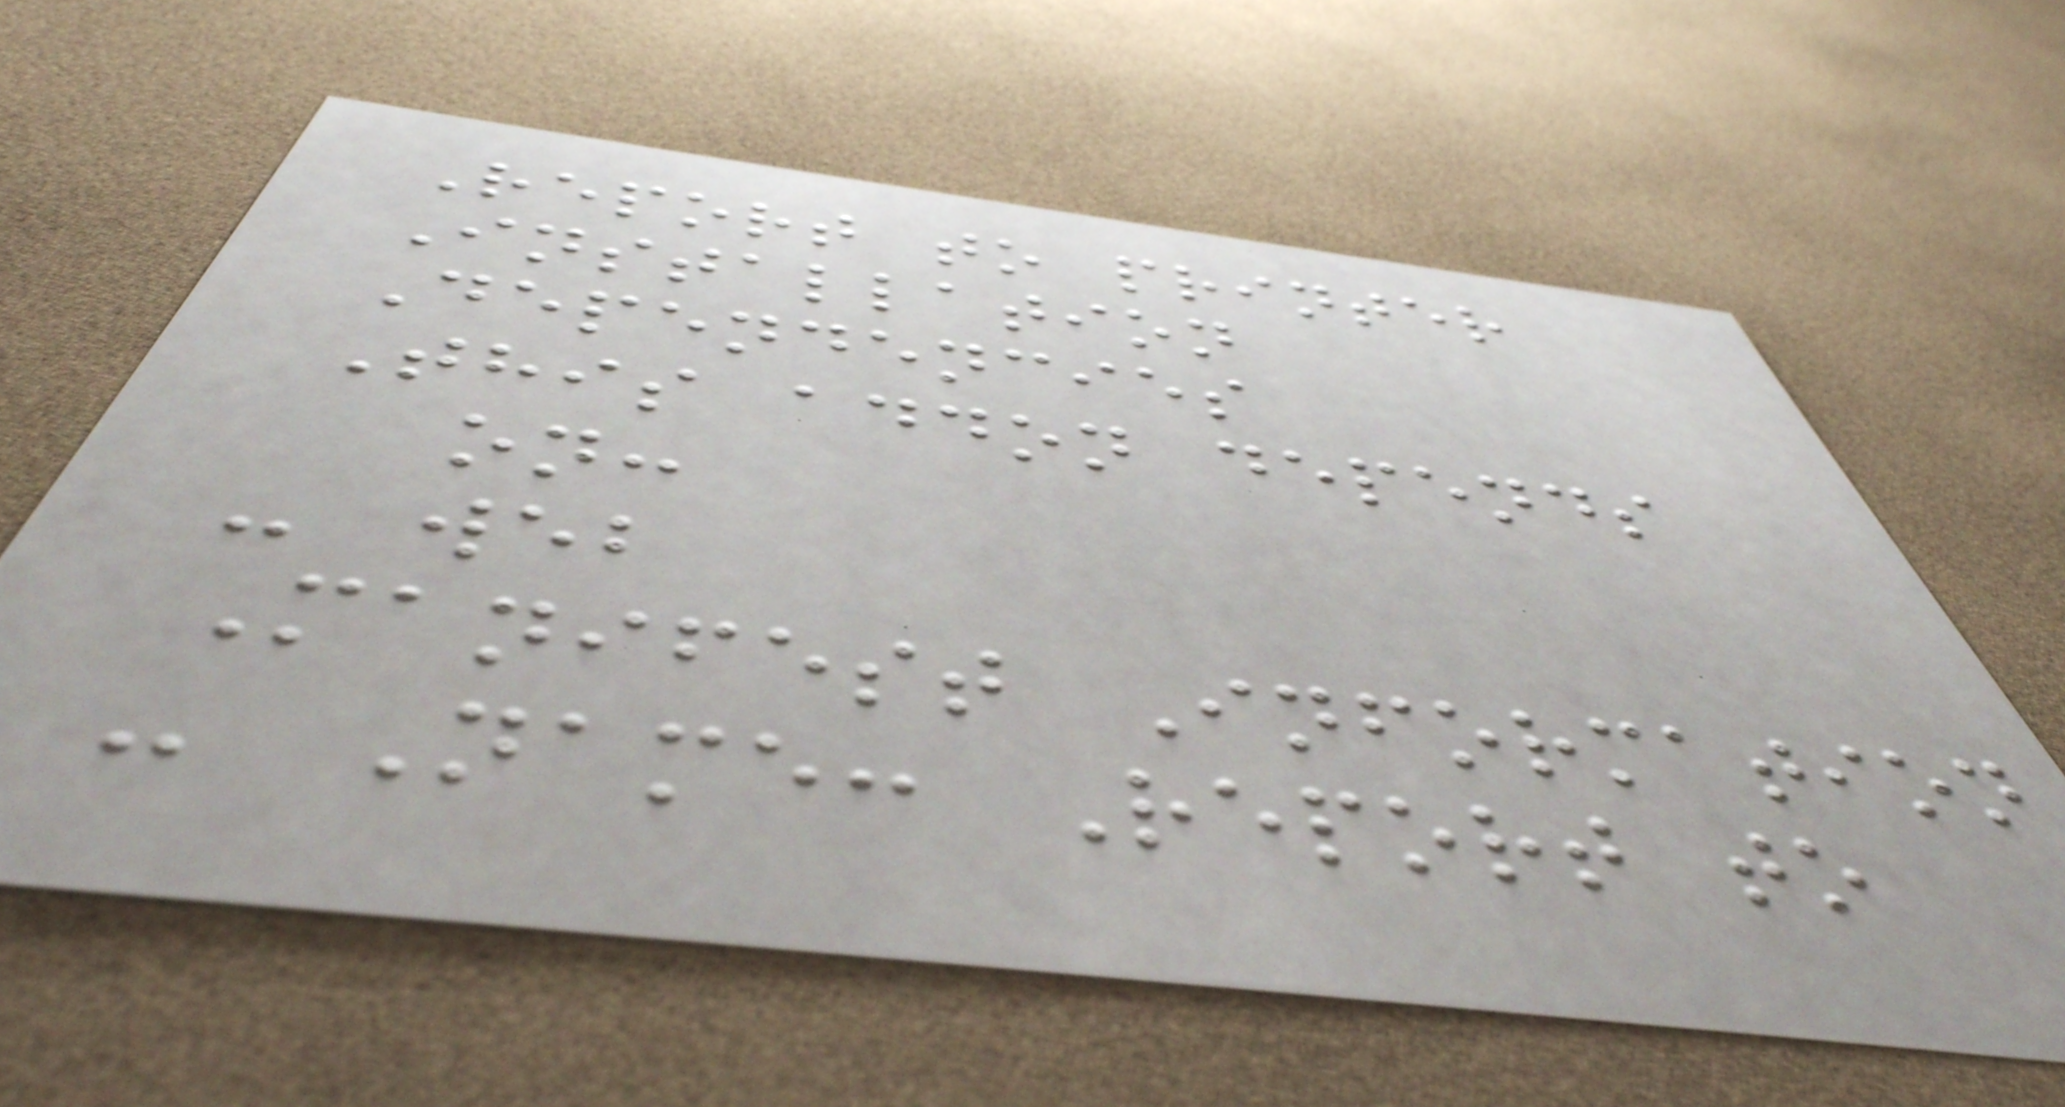Report to printer
Installation
Dependencies
This addon depends
on:
- web
Manifest Information
- Name: Report to
